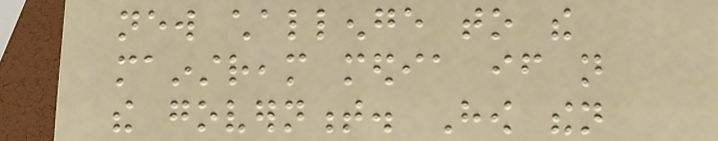new challenge to the
mainstream media if not
the government. How then
